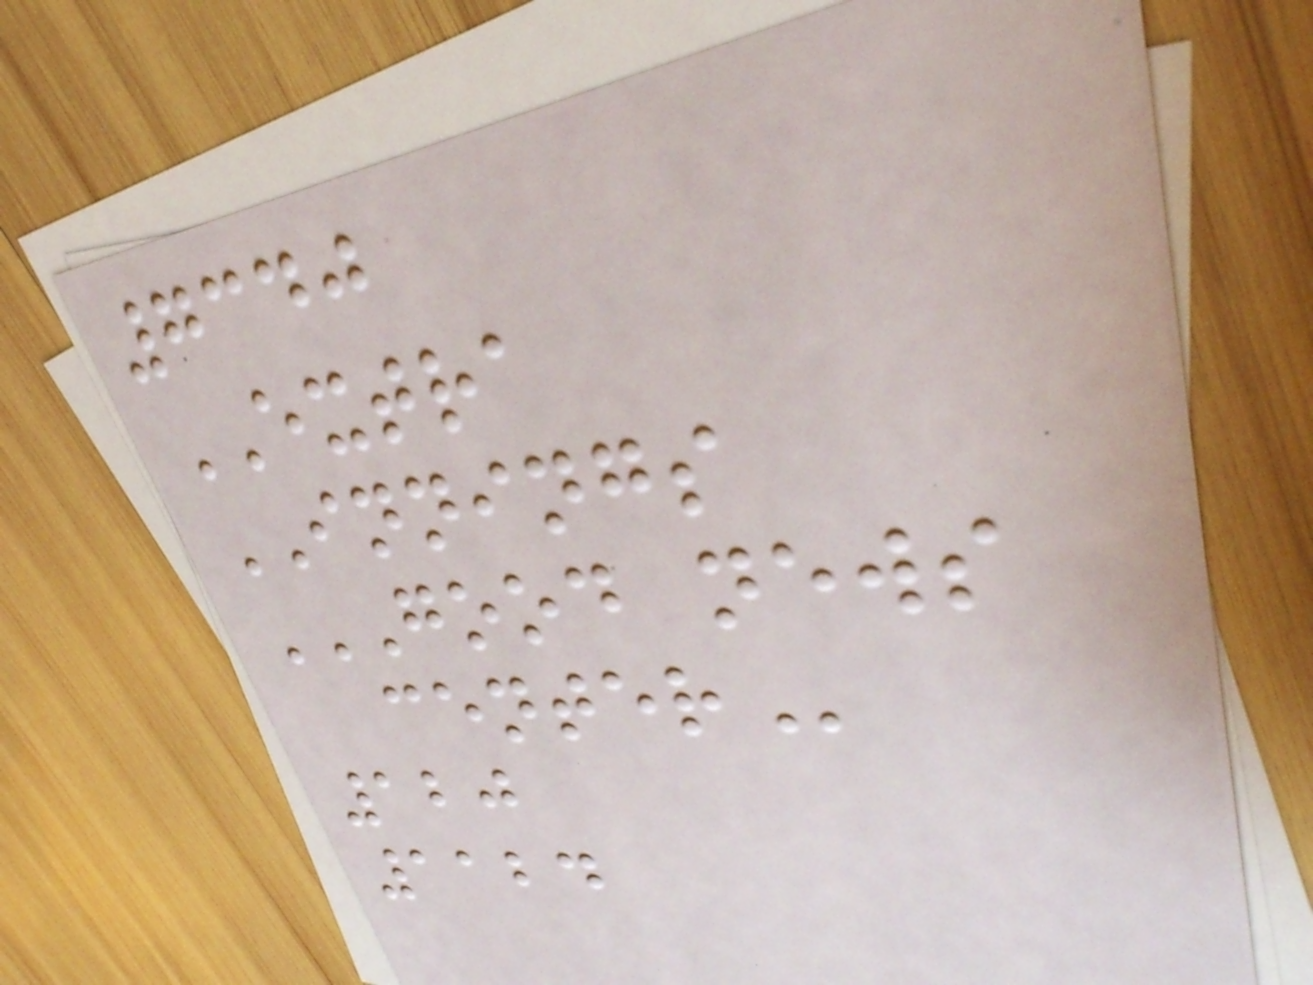7340
EXTRA
INNINGS
GOOD NEWS
CENTER
120
1124
